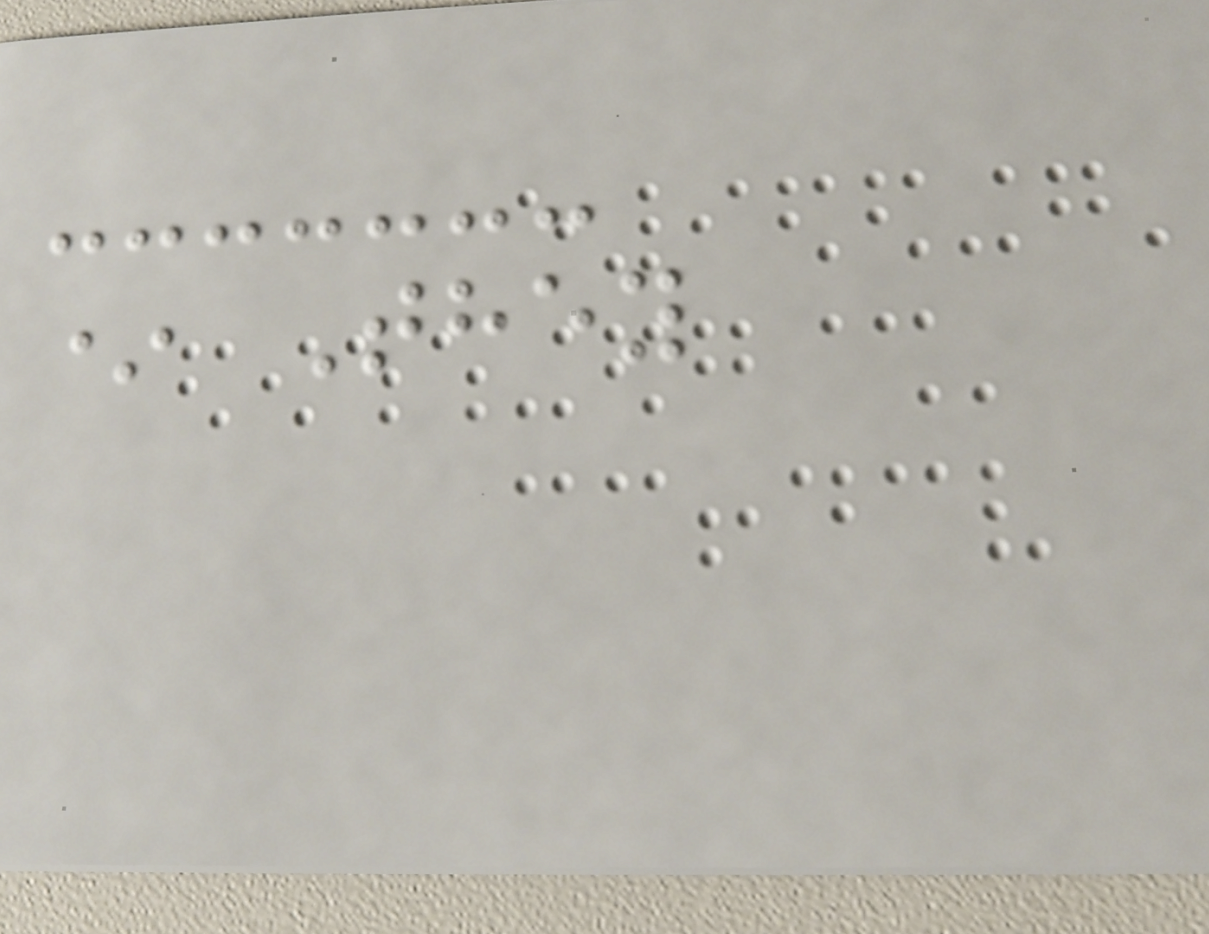* They
